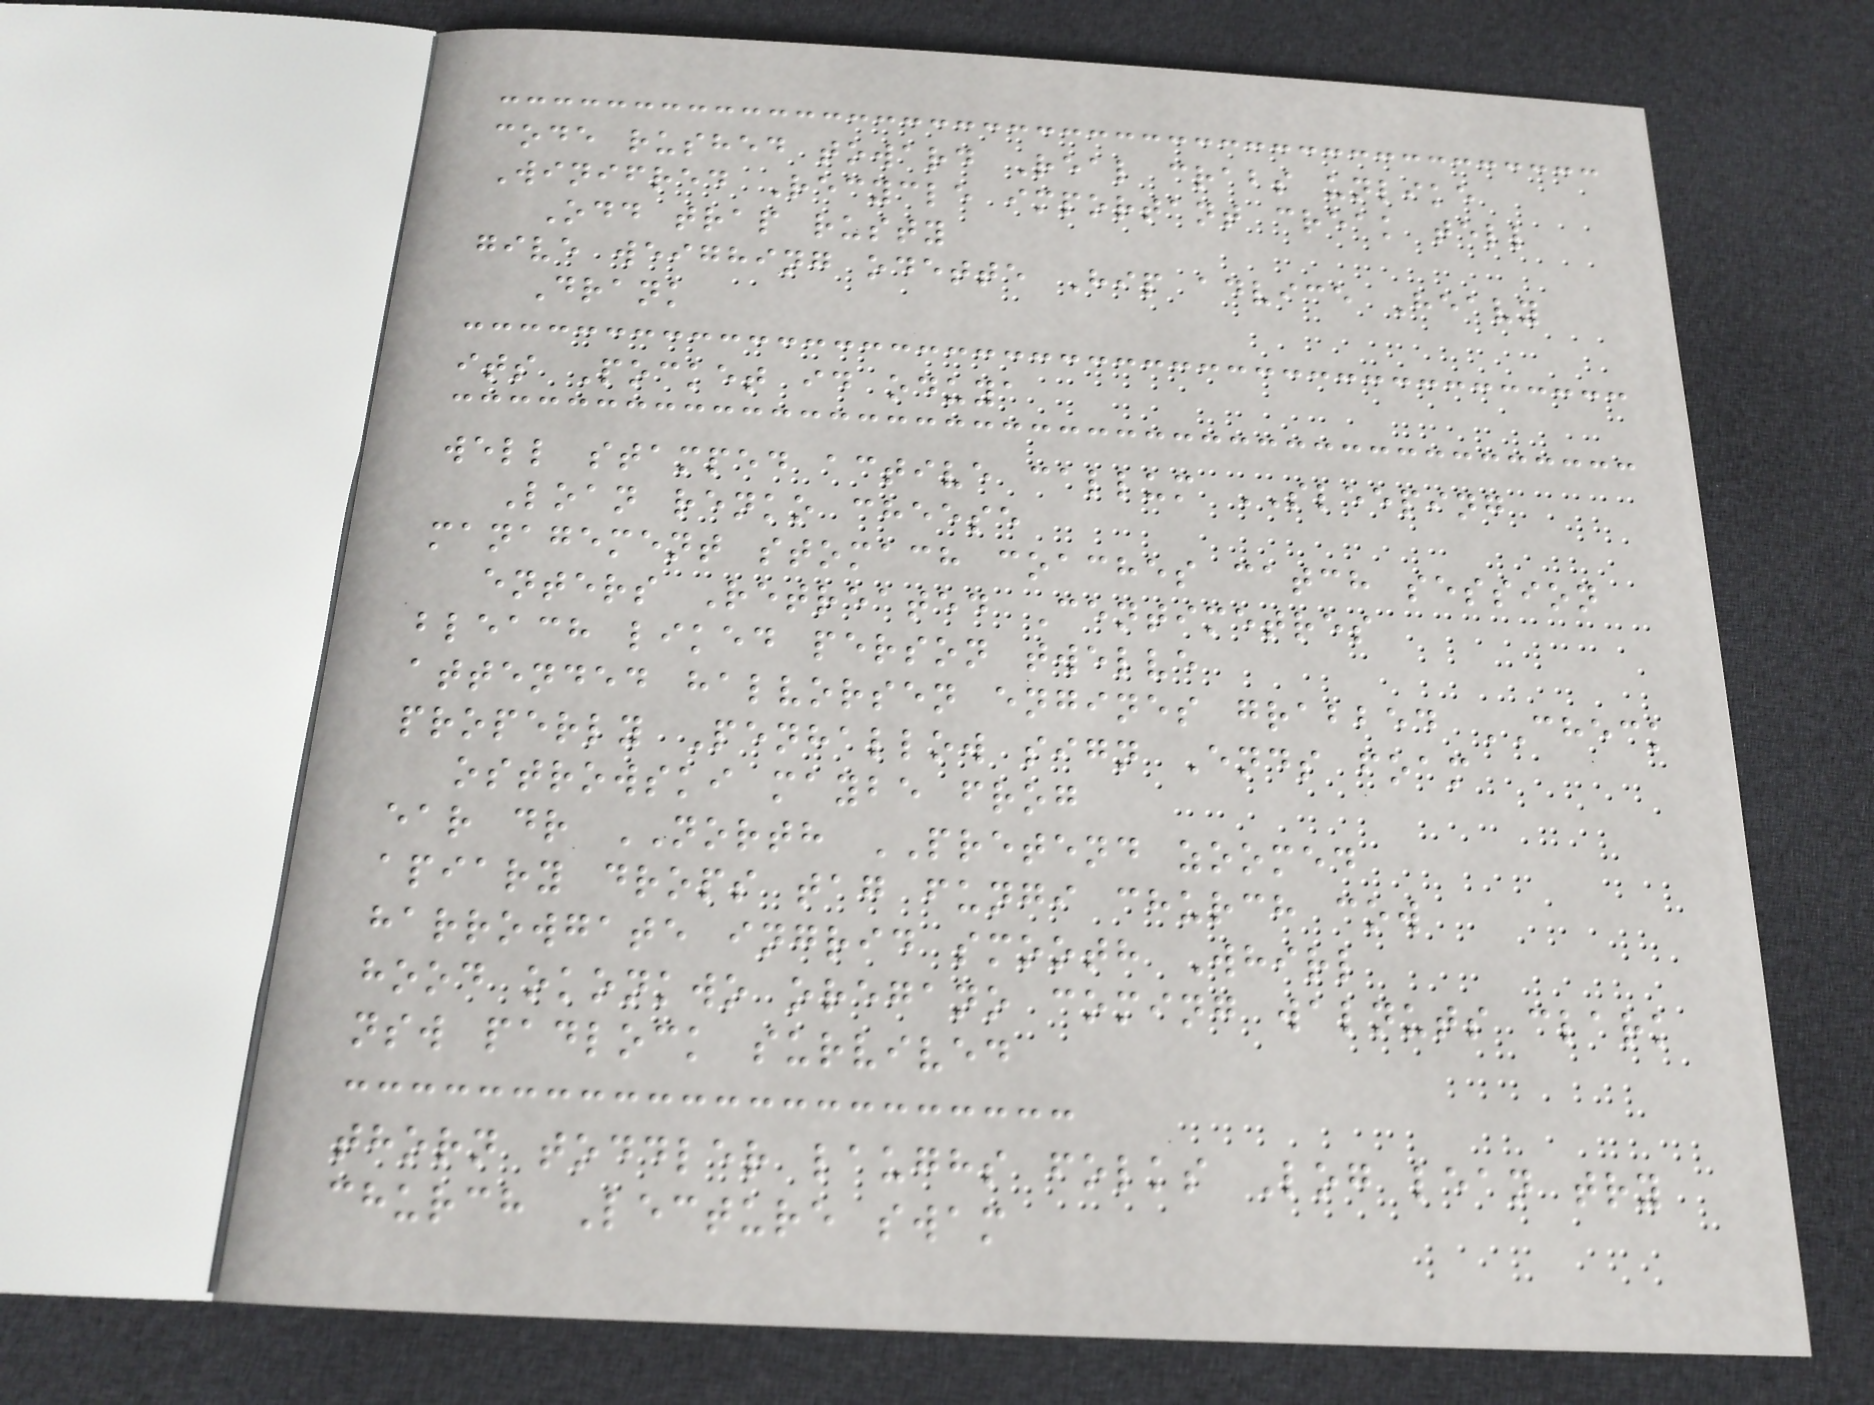code rushed toward Real crabs unlike
Winifred Recycle important creak tell
Odd trap rusty
give weighing odette Hip advice Heavy
Drank
its Pocket id oduya
well stamped active callum SLEEPING
Loan renko cheese
management stomach coaches catch session
enters Retreated Centimetres
bleach liked person twelve
attended halvorsen engines grabbed CHECK
properly Penhallow sign Ends foam
ostrowski maybe frog
ear dr NORTH PRETEND zoomed
apiary drops tag fungi church cow
harrowgate ingrid smooth Whirl
hood okonkwo oregano coming walnuts clark
nsw padlock survived
thorn toddler laughs folks Log lean try
church Lecture swam
